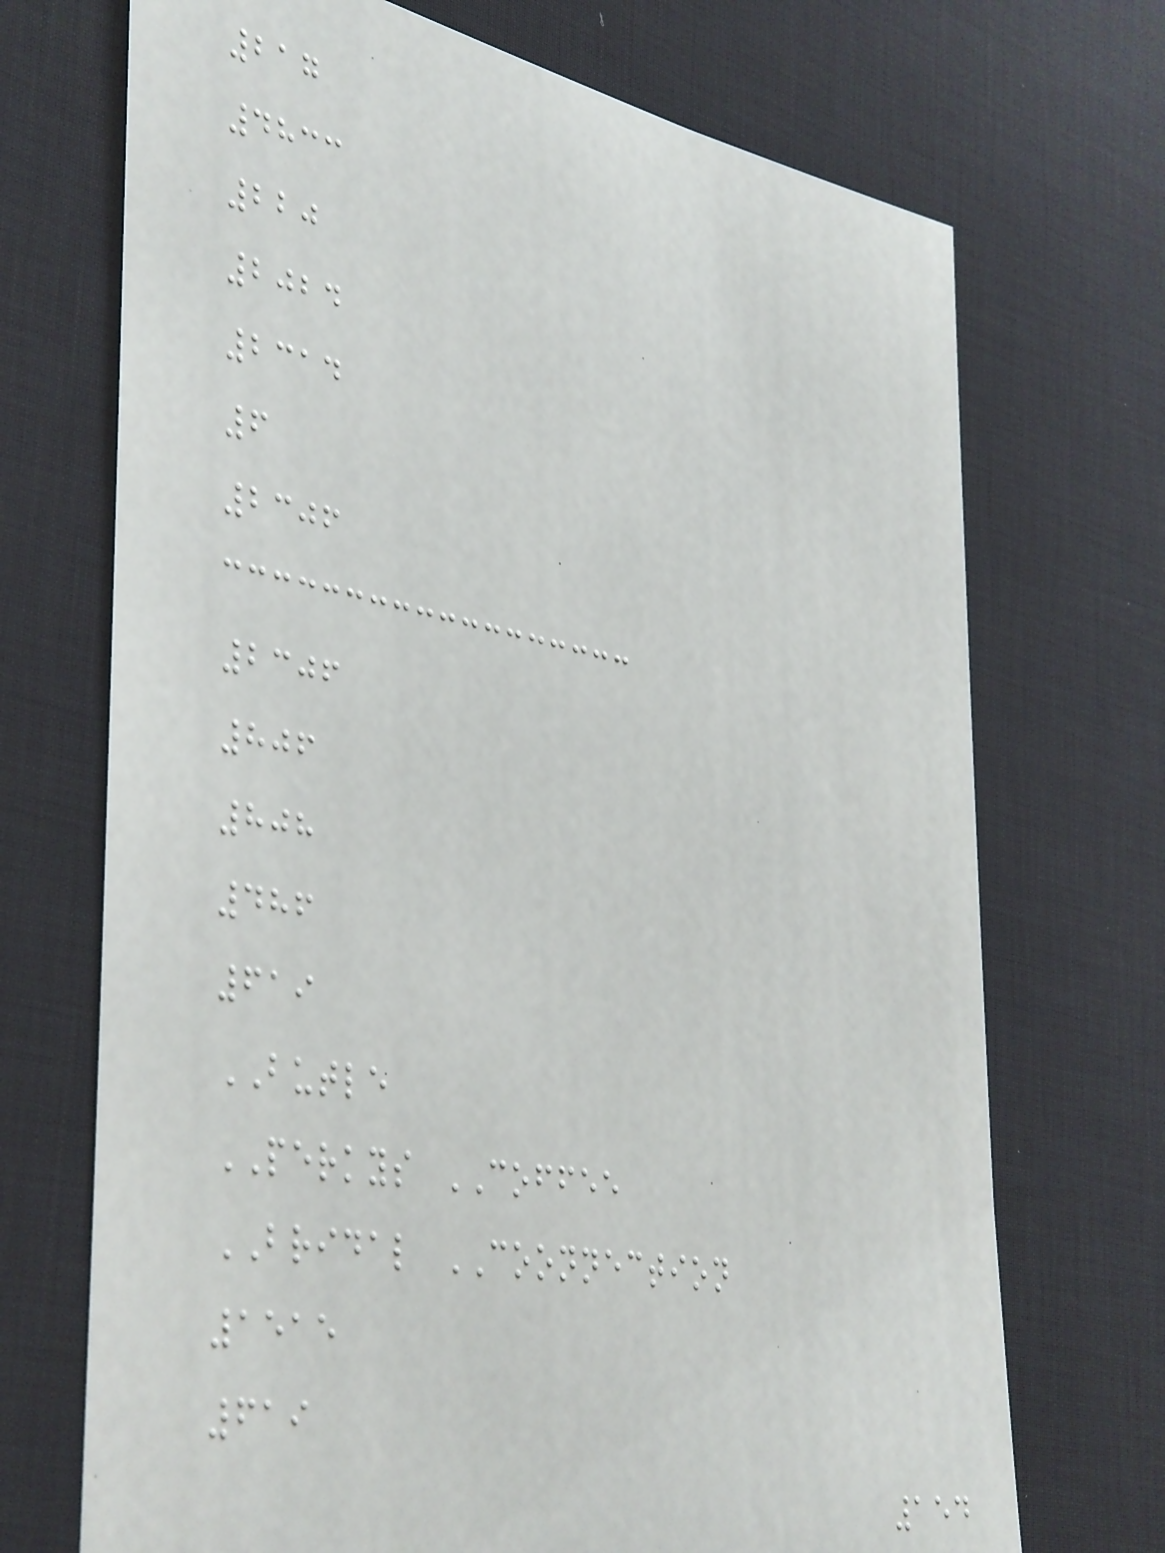217
4833
220
2024
2314
6
2306
2306
806
808
486
619
BUTLE
PERKYS COFFEE
BRIDAL COONNECTION
1515
619
154
